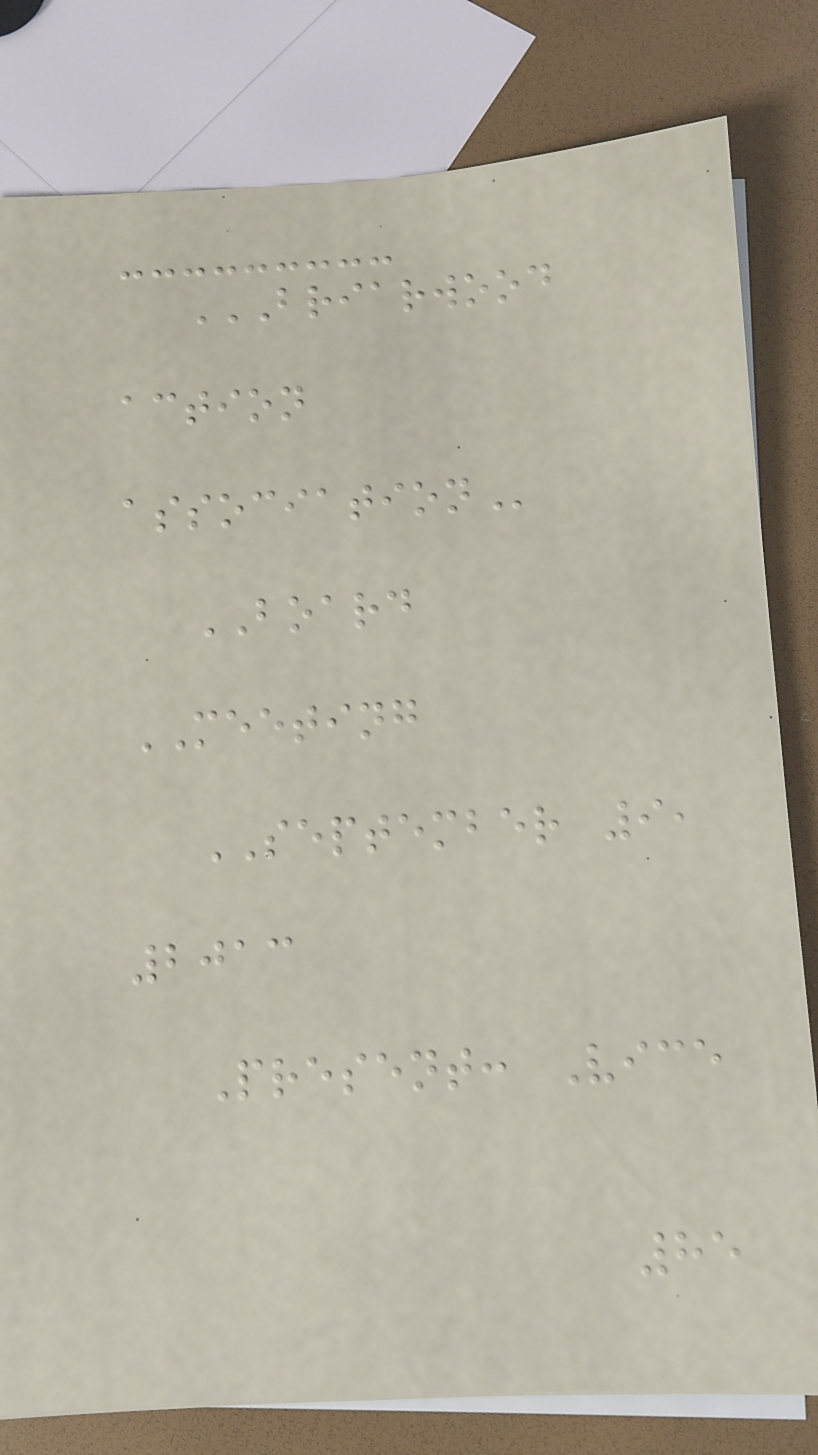BRIARWOOD
ACTION
ASSOCIATION
BOARD
MEETING
SEPTEMBER 9,
2013
Present: Vice
85
